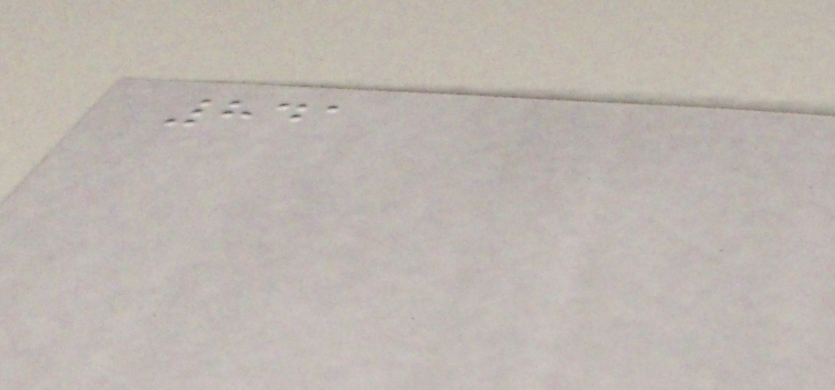841
